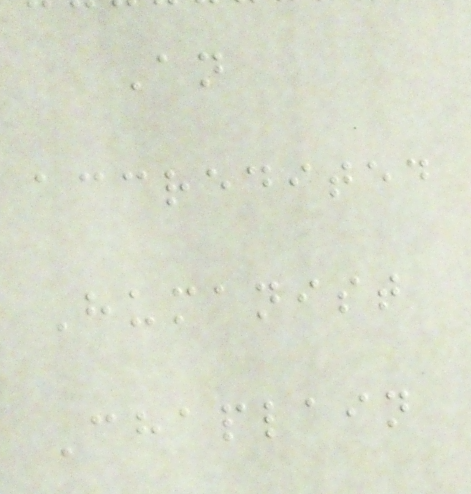An
accredited
Humanist
Chaplain
